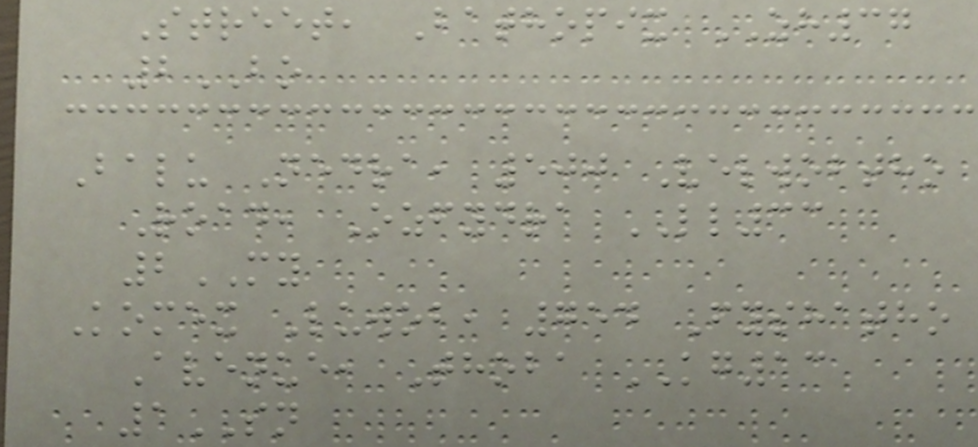Street, Bathopix ZH37
2BO
Balu Nedra, 500 Velwobtho
Road, Ozfydra LL33
2MY
Komex Luwob, 754 Fyshatho
Avenue, Thoba KG13
1SN
